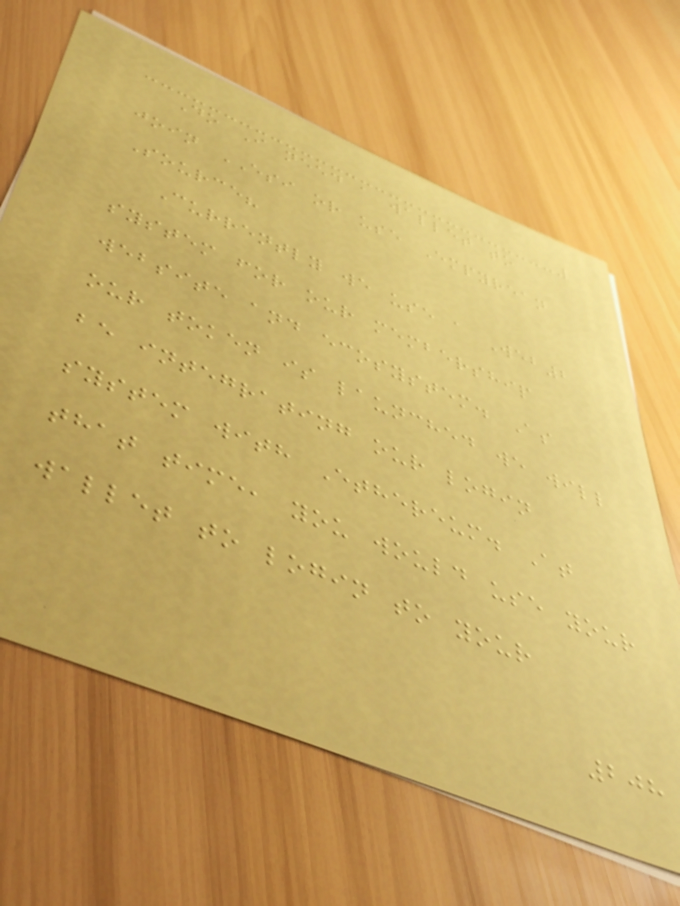Do I need a wallet to
join ESI or use Empyrean
Source?
Currently we use a Web2
system for our membership
website and ecosystem. As
our token is launched we will
be integrating our login
system with Ethereum. At
that time, you would use your
wallet to login to your
208
